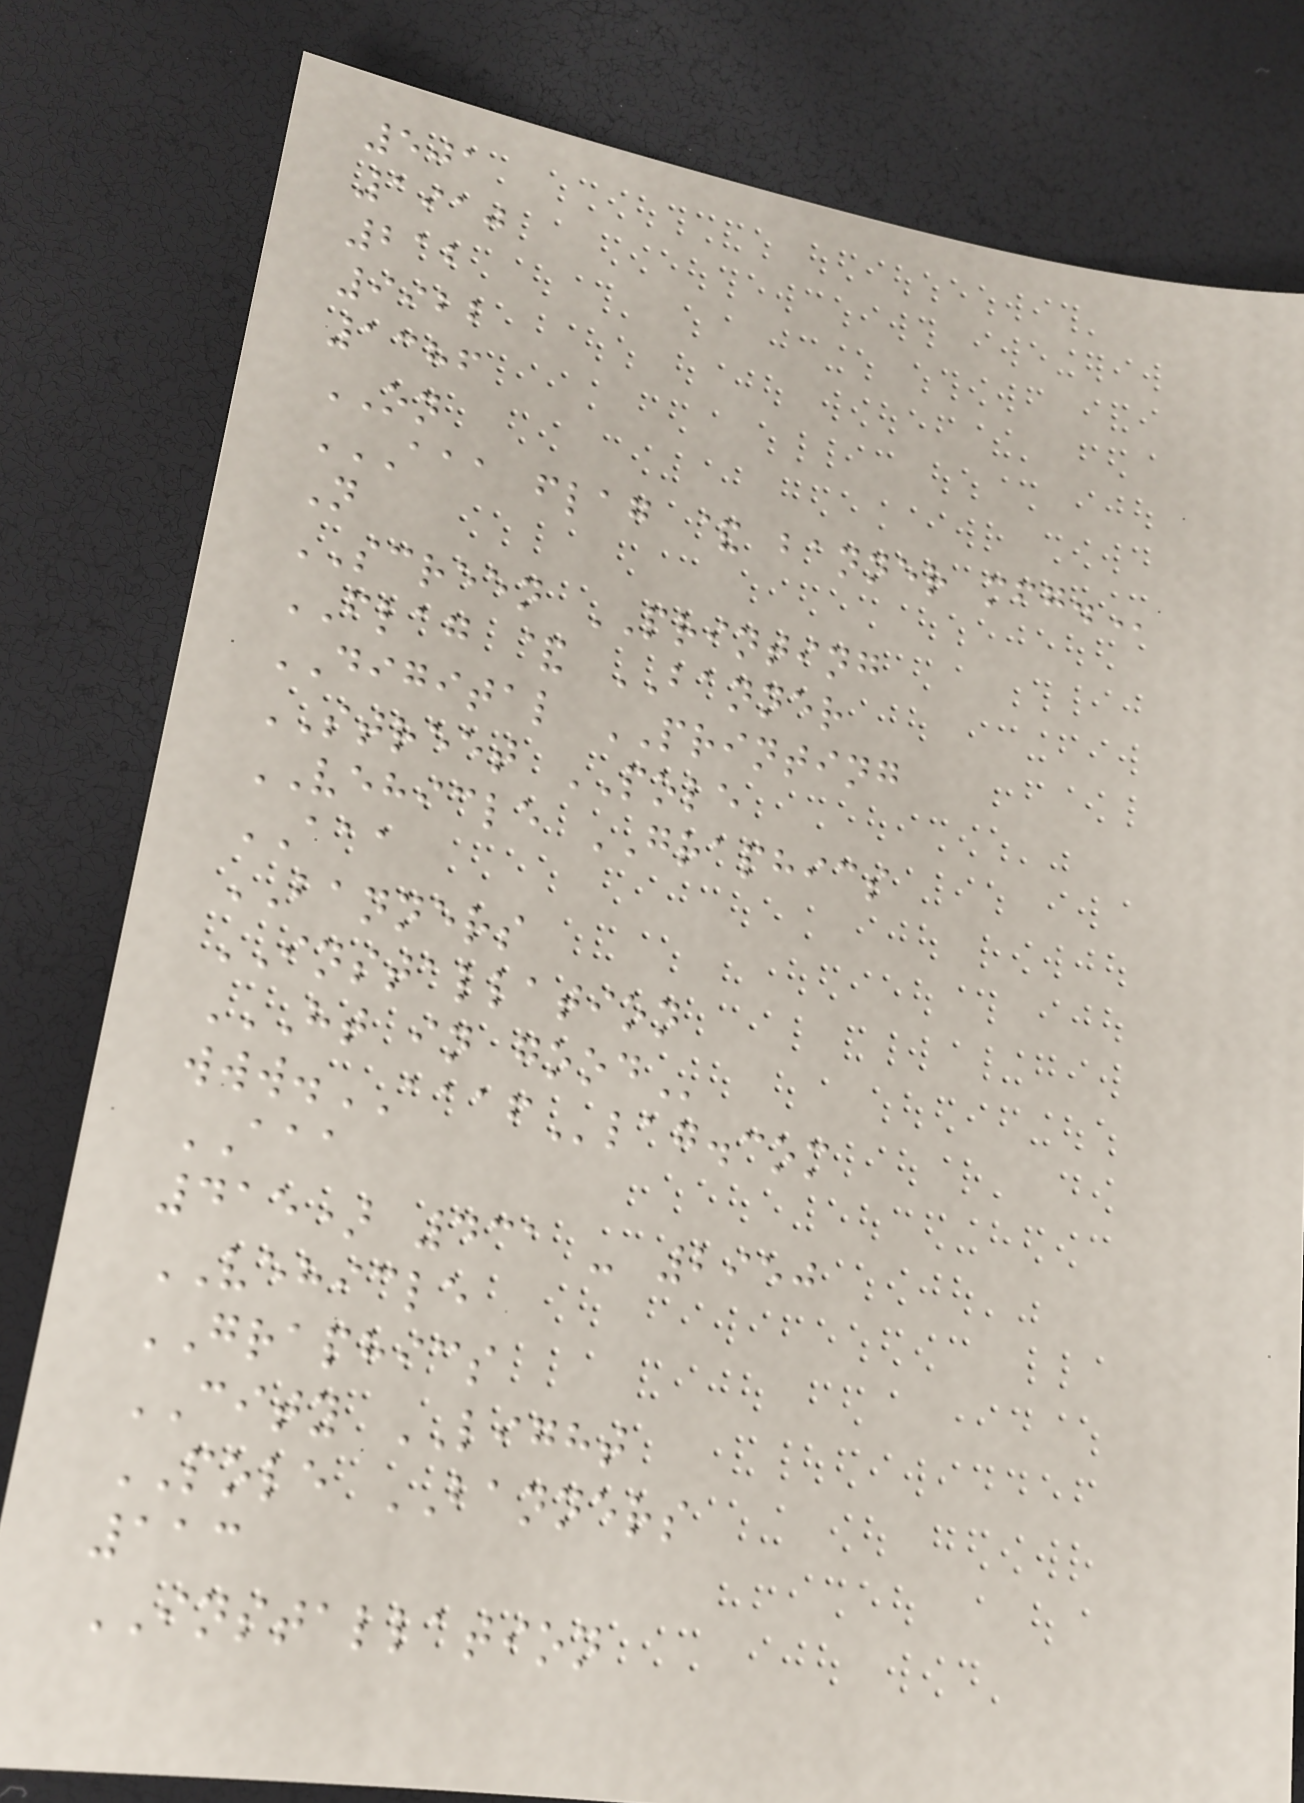501
1910
212
9922
1386
ON
AAA FLAG & BANNER MFG.
N
SCREEN PRINTING
FLAG & BANNER
DIGITAL PRINTING
STREET POLE
VEHICLE GRAPHICS
AAA
BANNERS
INSTALLATION
HT IN GOOD
www.AAAFlag.com
AAA
415) 431 - 2950
VEHICLE
GRAPHICS
CITY LIGHT
POLE BANNERS
113
INSTALLATION
